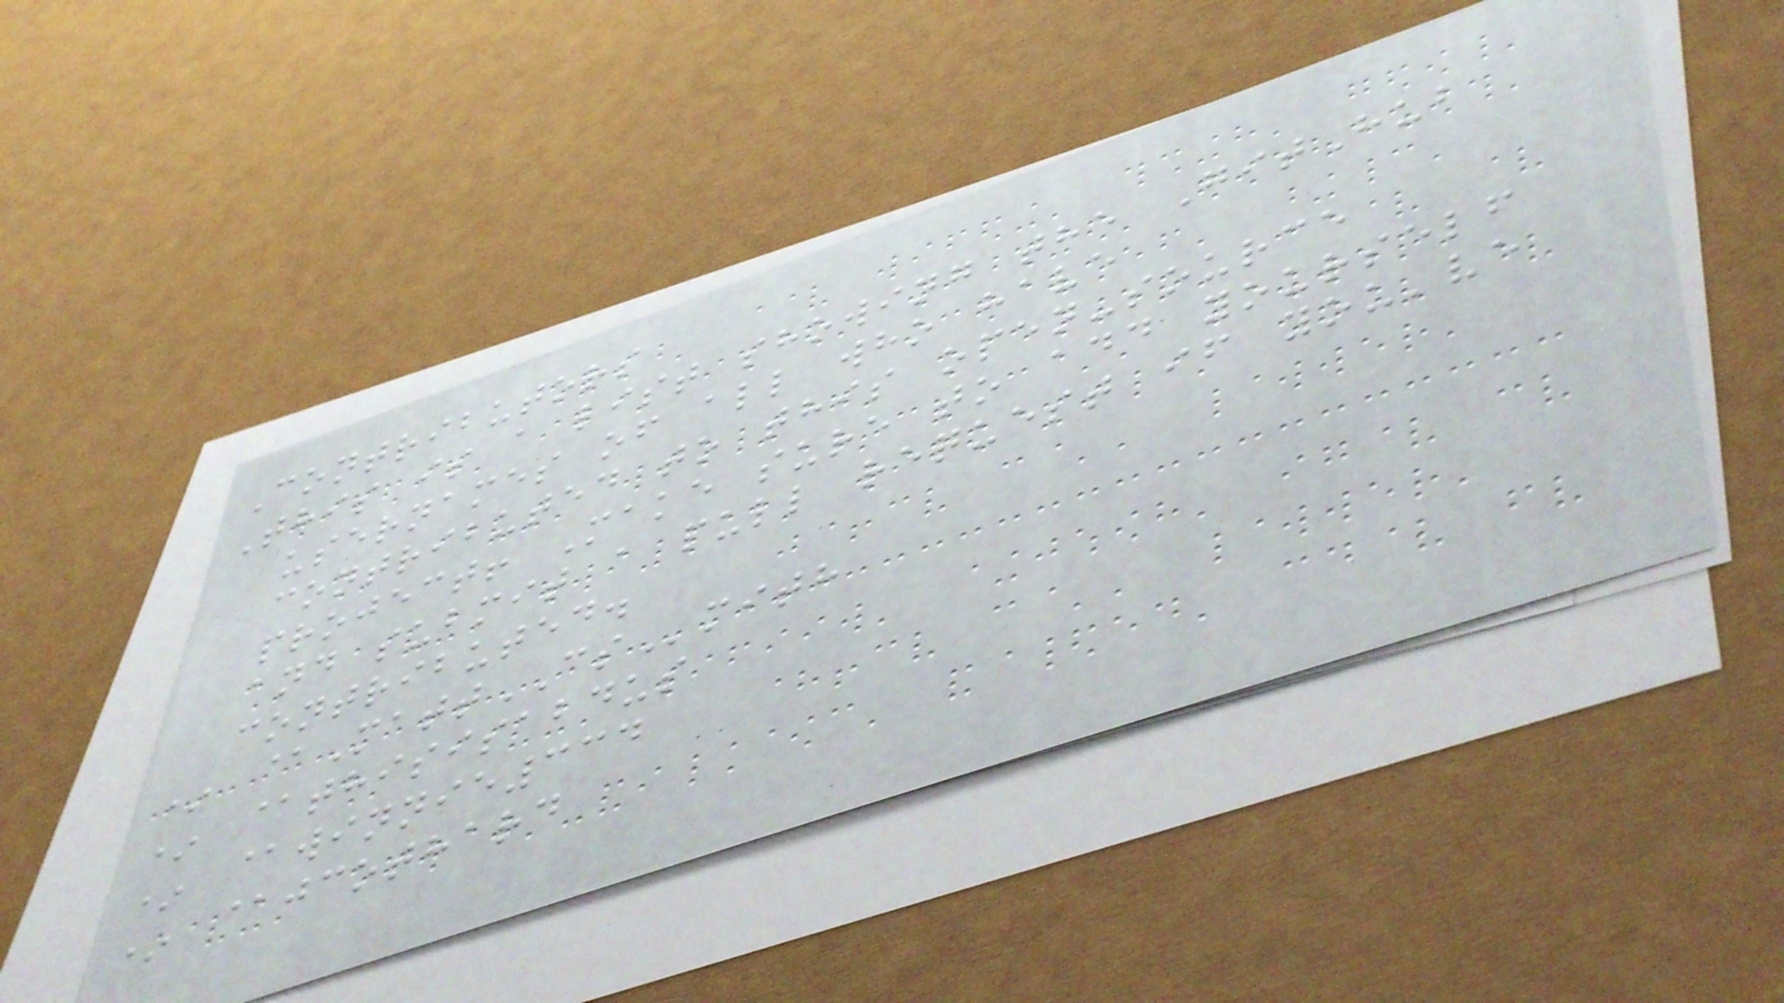Contributors
This is a list showing the GitHub
usernames of all who have
contributed to this open-source
project! Make sure to add yourself
and submit a pull request if you've
contributed.
* @MattCSmith
* @thisisabdus
* @winnie334
* @jcothard
